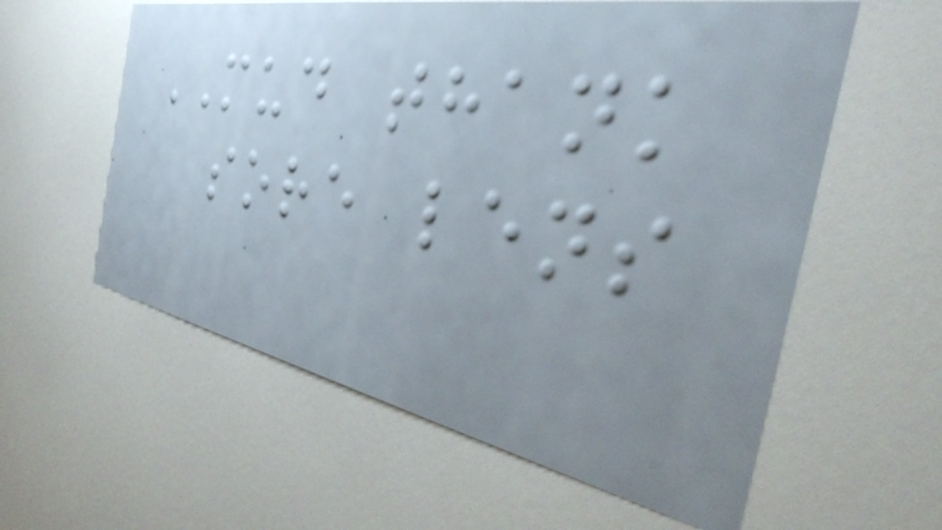MUD thank
sore lens
